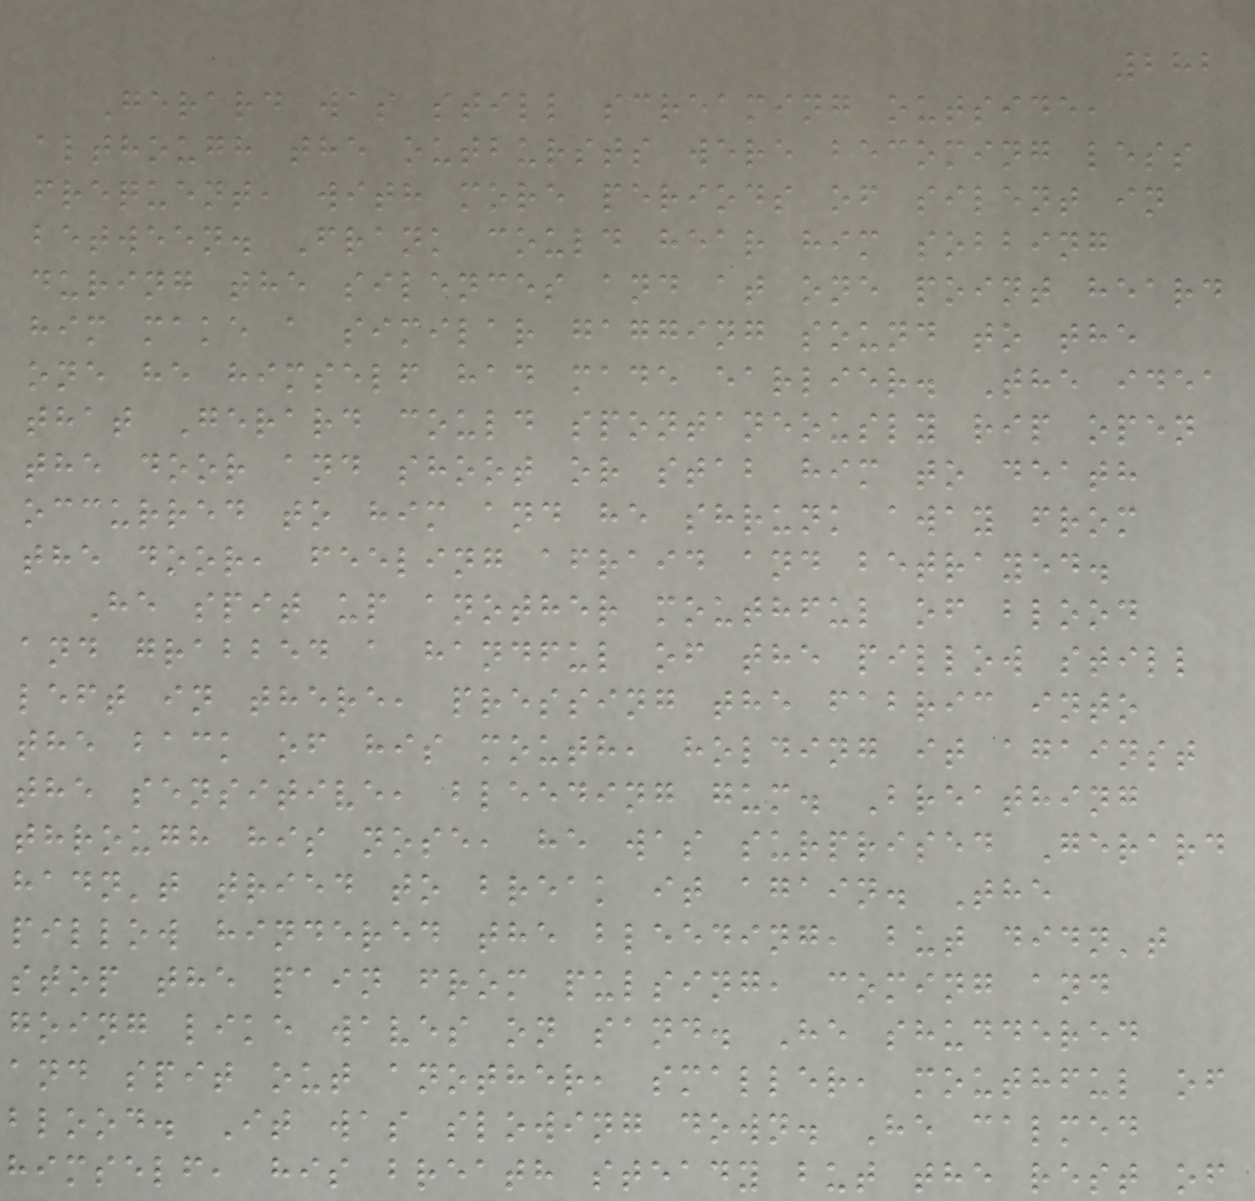282
Gerard was still screaming outside,
although the outbursts were becoming less
frequent, with more periods of silent in
between. Frank could hear him sobbing
during the silences and at one point heard
him make a similar gagging sound to the
one he himself had made earlier. The idea
that Gerard could spontaneously rip open
the door and shoot or stab him to death
occurred to him and he shrunk away from
the door, feeling afraid and betrayed.
He spit up another mouthful of blood
and grabbed a handful of the pillow still
left in there, pressing the fabric into
the back of his mouth, holding it against
the sensitive, bleeding gum. Breathing
through his nose, he was surprised Gerard
hadn't tried to break it again. The
pillow hindered the bleeding, but didn't
stop the pain from pulsing, coming and
going like waves on sand. He shuddered
and spit out another, smaller, mouthful of
blood. It was slowing down. He calmed
himself, his breath steady but the rest of
